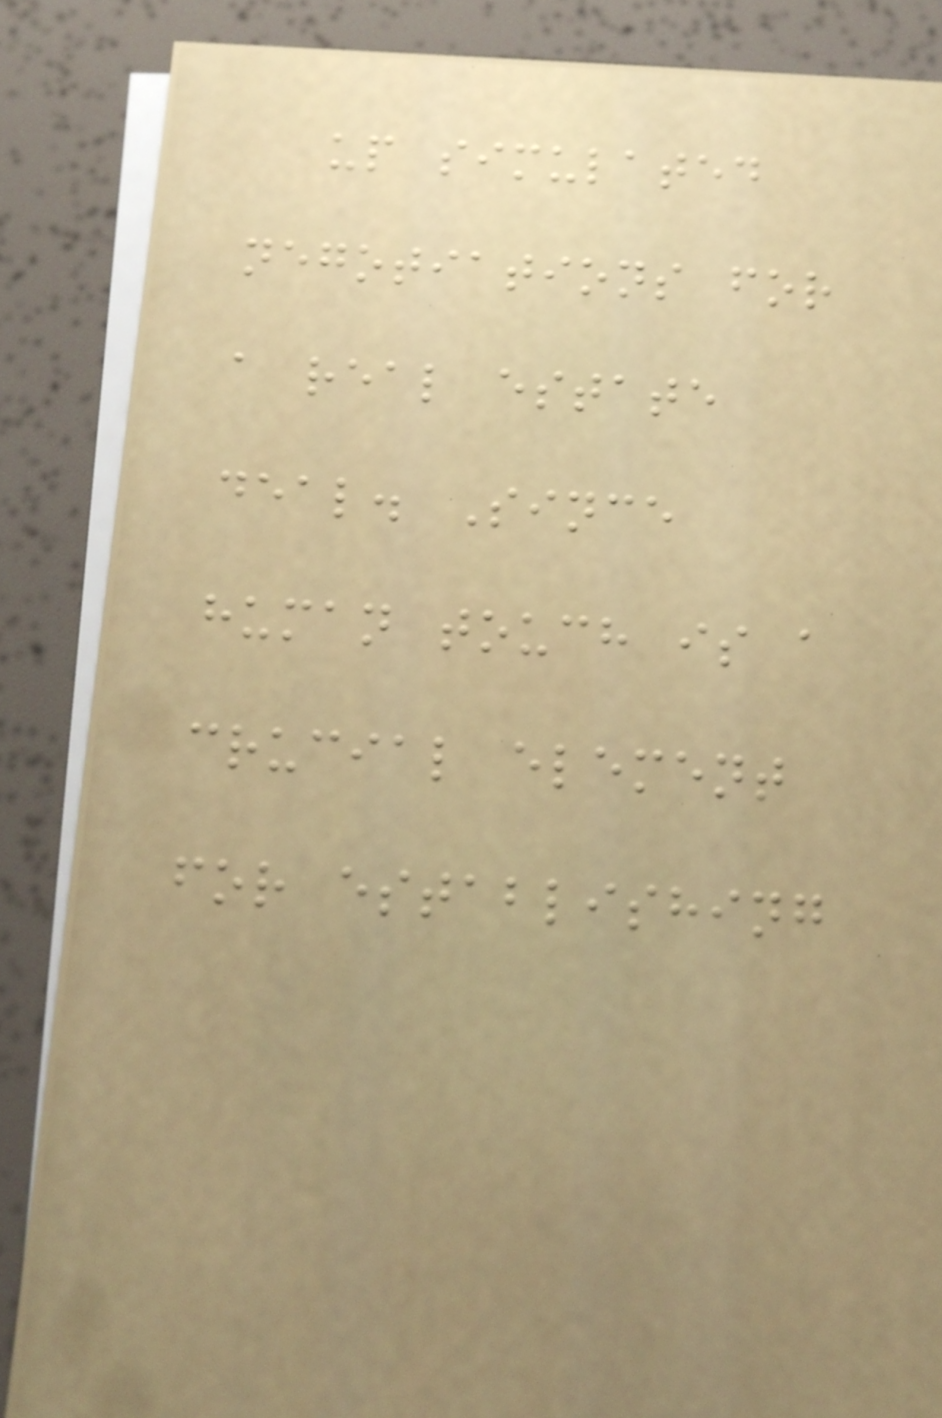up simulated
negotiations for
a real estate
deal. Since
human touch is a
crucial element
for establishing
